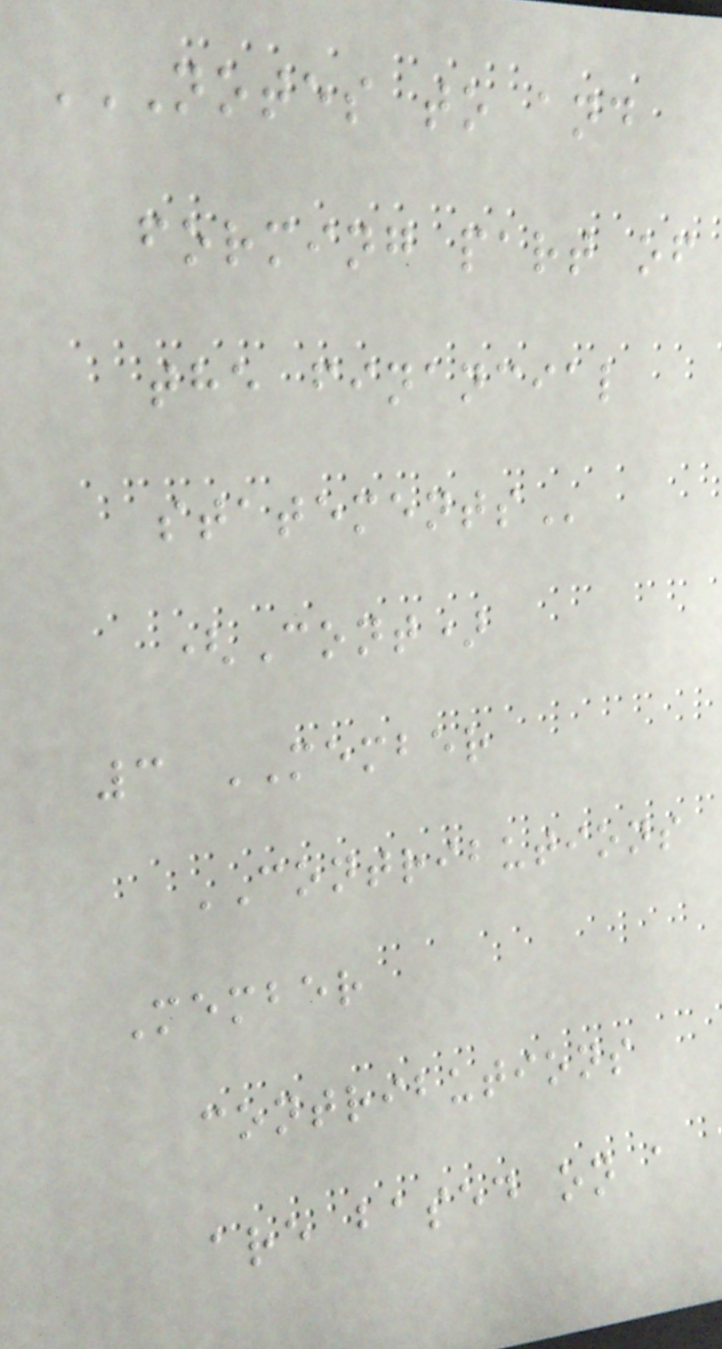NOTES TO AND
FORMING PART OF
THE FINANCIAL
STATEMENTS
(Cont)
3 MEMBER
CONTRIBUTIONS
Member
contributions
are based on a
